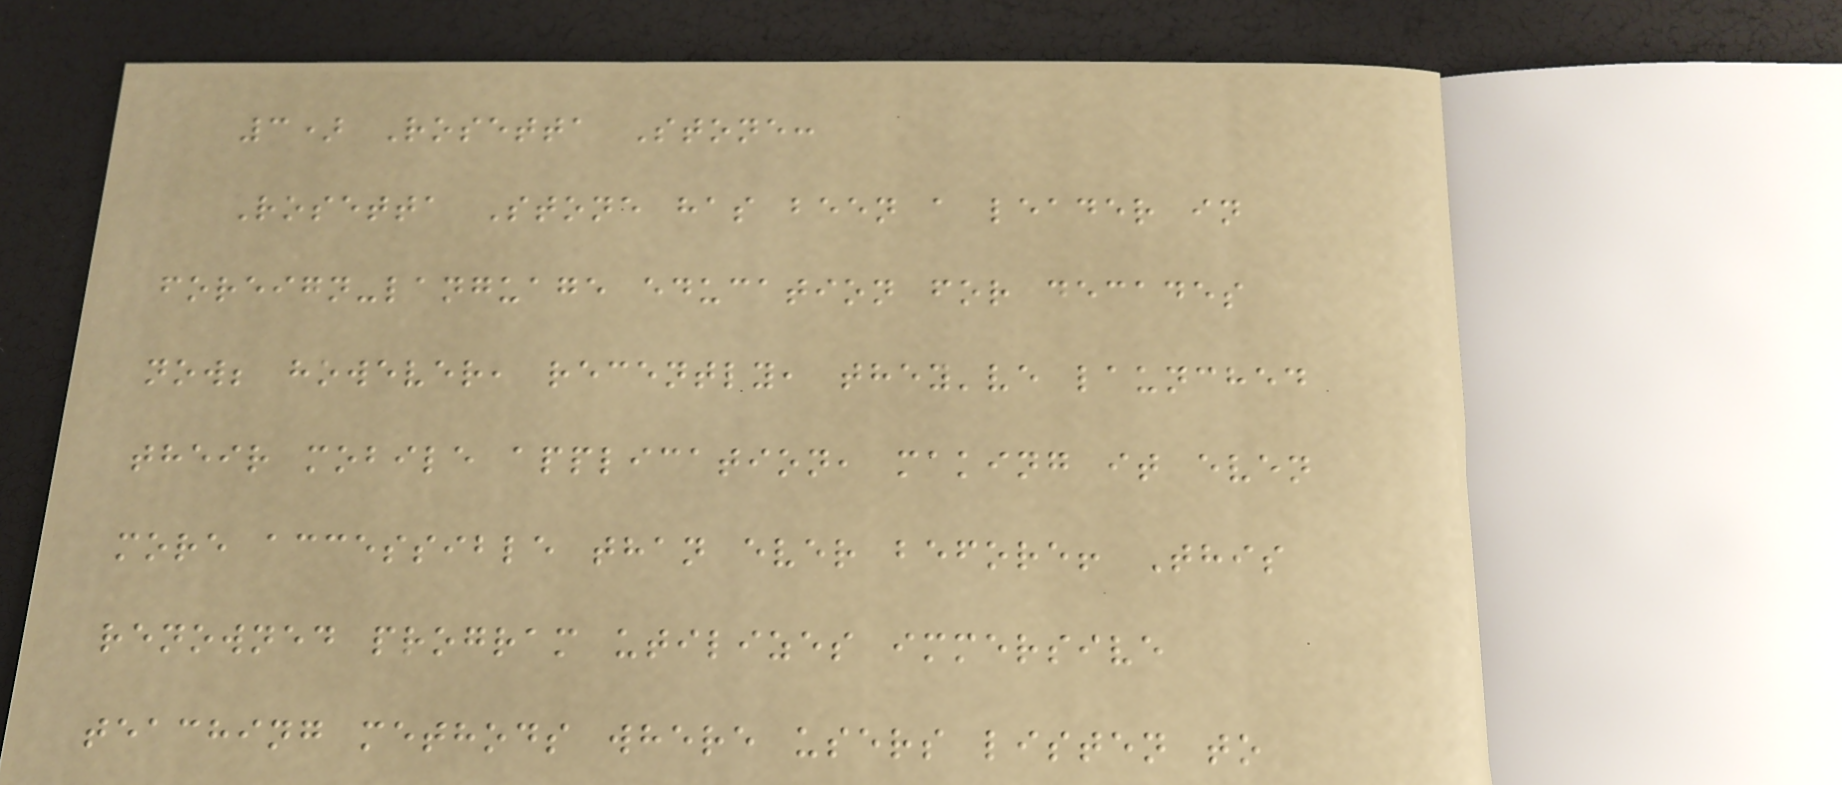3) Rosetta Stone:
Rosetta Stone has been a leader in
foreign-language education for decades
now; however, recently, they've launched
their mobile application, making it even
more accessible than ever before! This
renowned program utilizes immersive
teaching methods where users listen to
